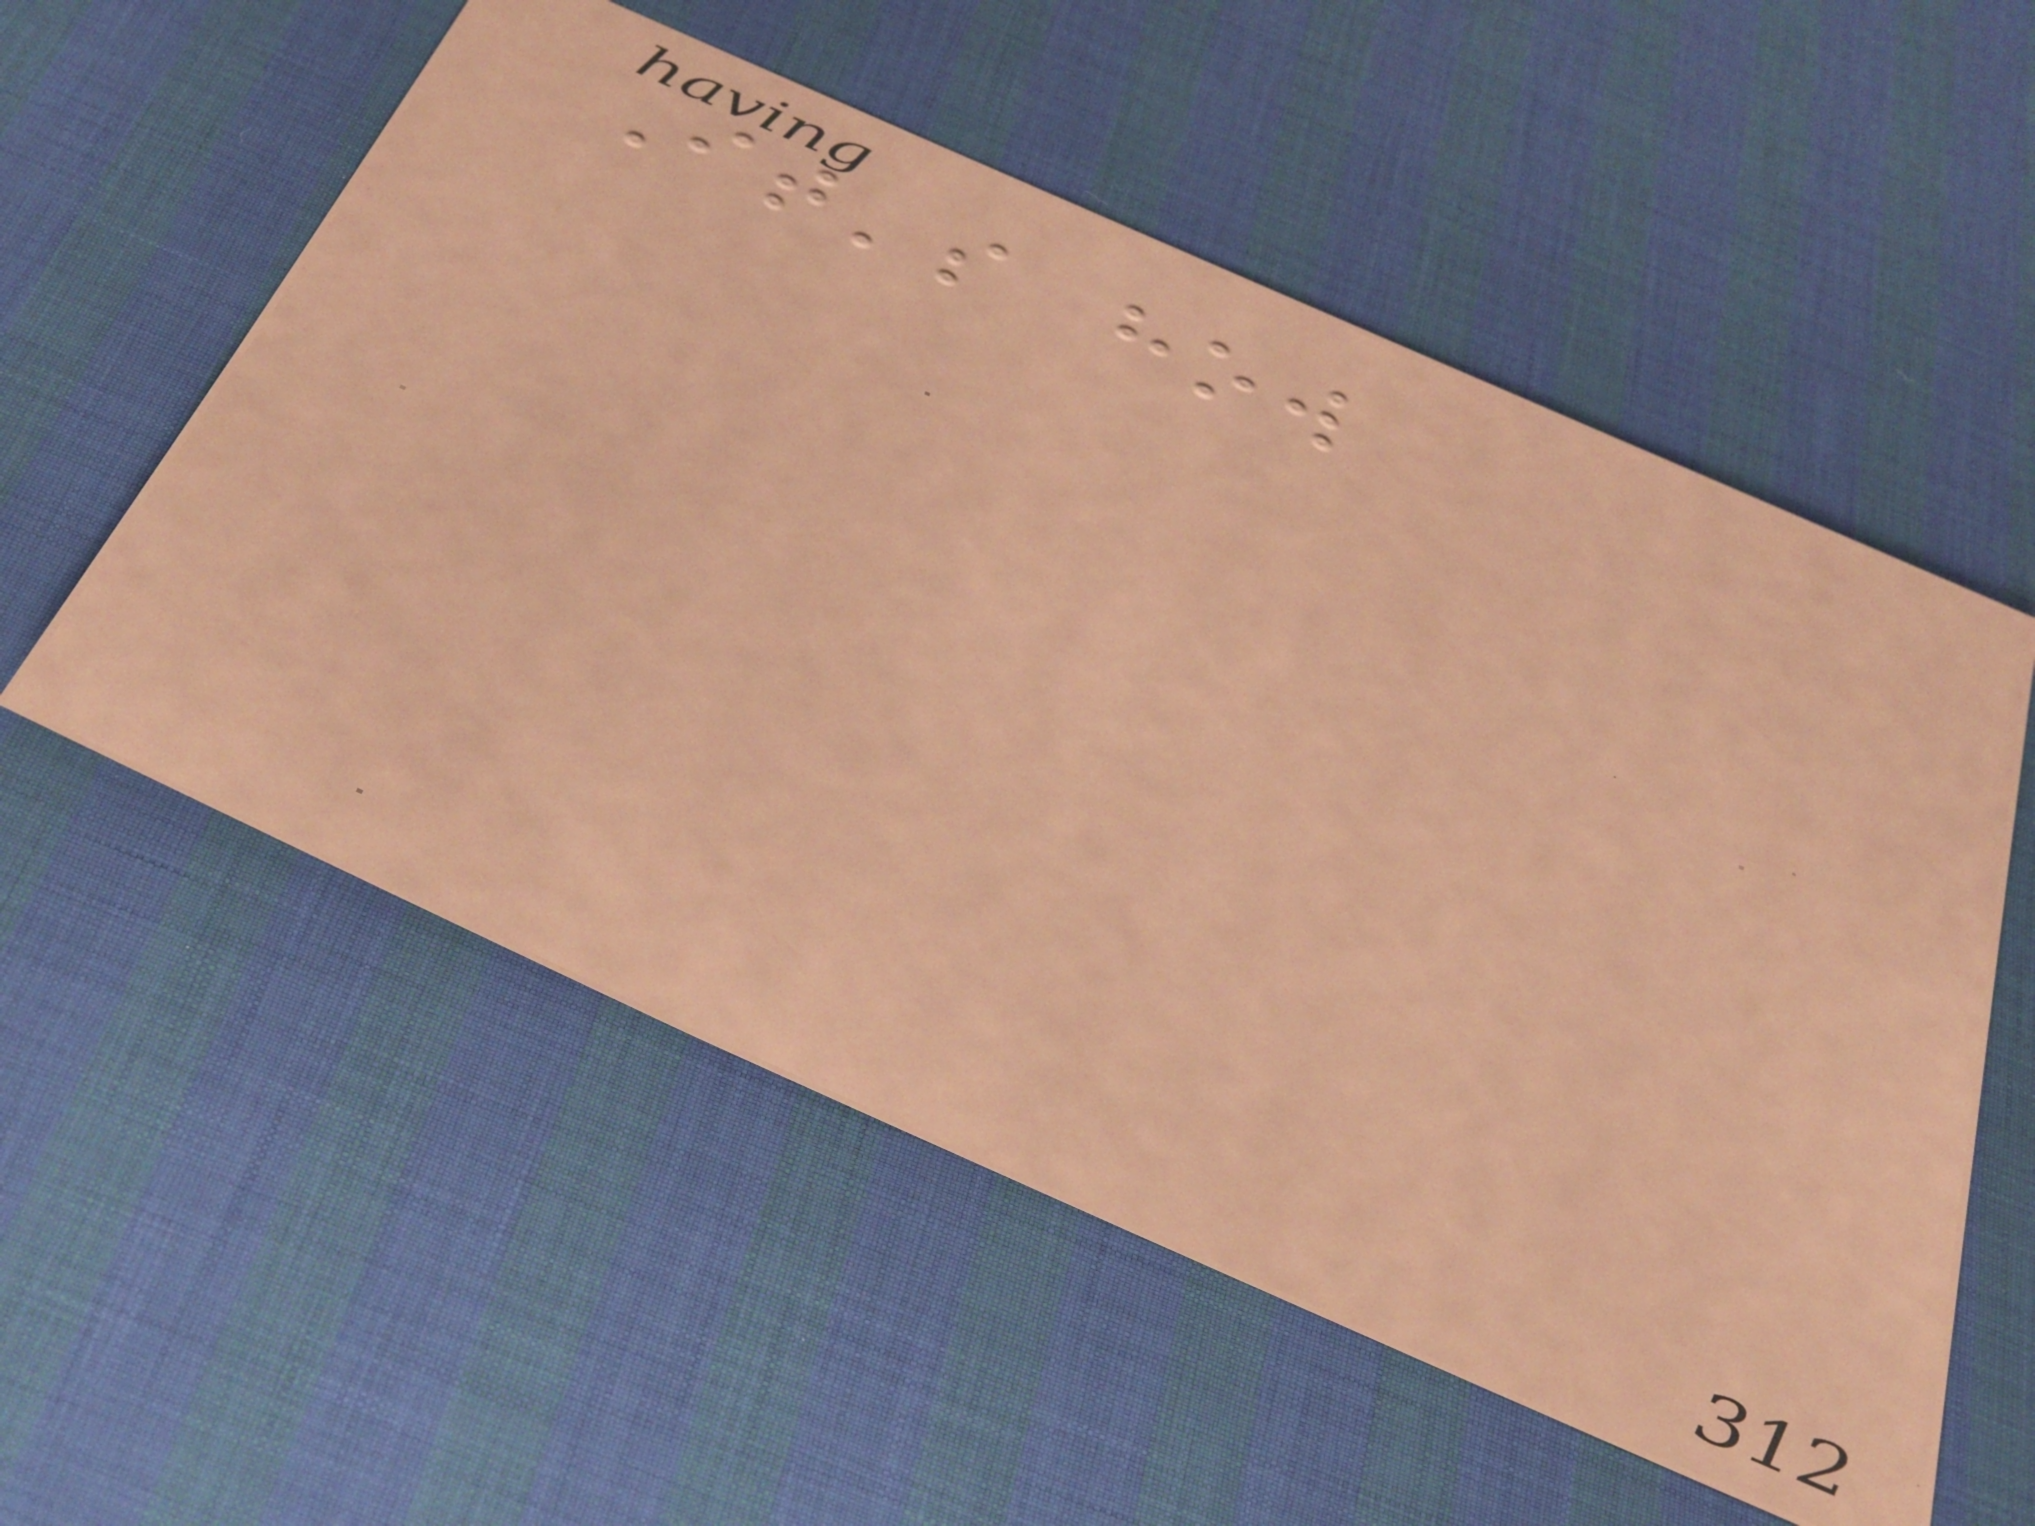It's how
